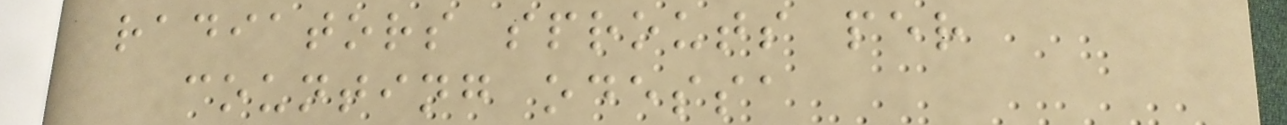radiators sprouts per
counting odessa
